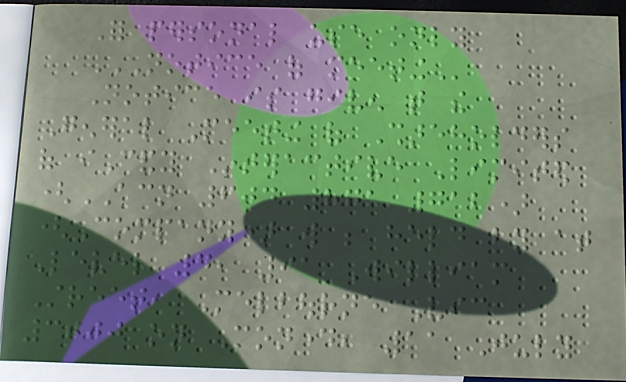For personal use only
NOTICE OF MEETING
Notice is given that the
General Meeting of Shareholders
of iCandy Interactive Limited
(ACN 604 871 712)
(Company) will be held by at
Level 4, 91 William
Street, Melbourne Vic
3000 on Monday, 11 July
